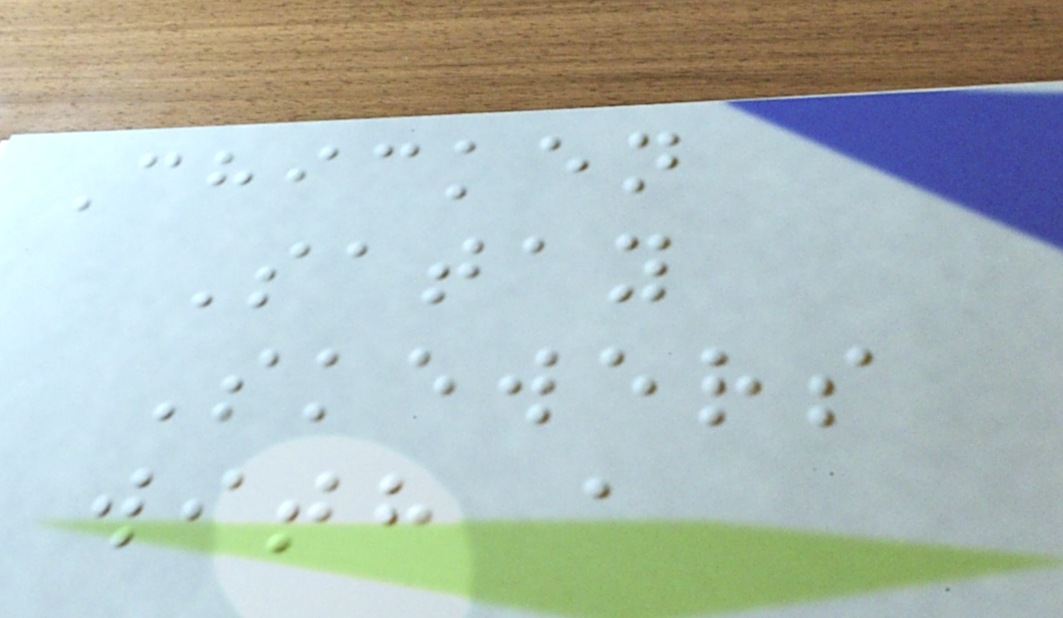Chicken
Satay
Skewers
with a
